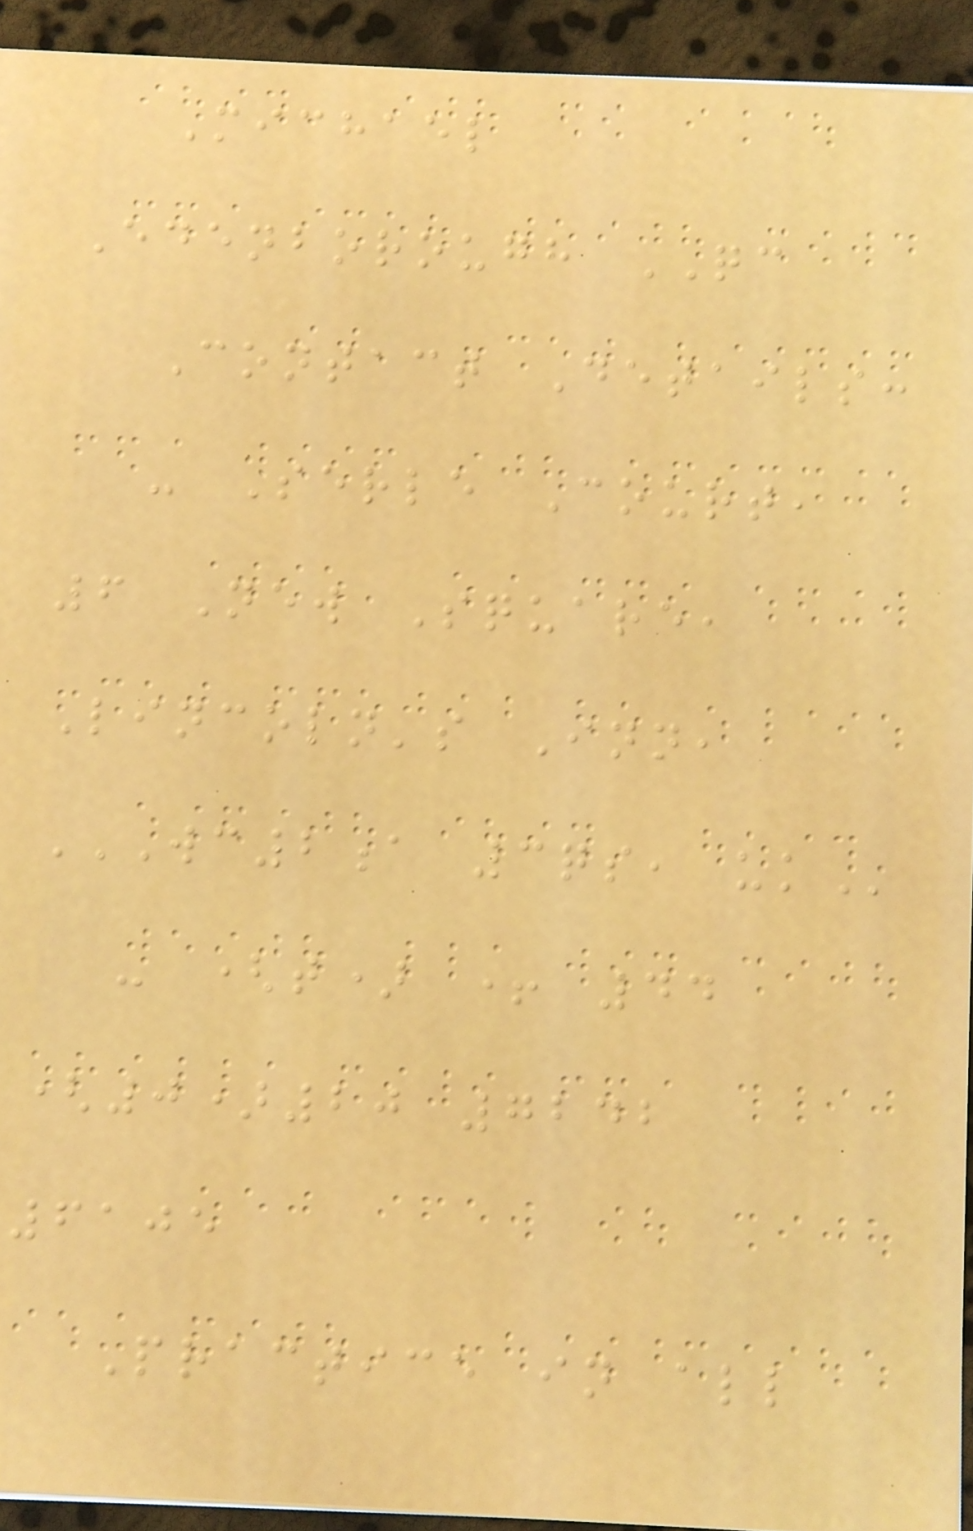Michael
Edenborough QC
Contact Details:
- Serle Court,
6 New Square,
Lincoln's Inn,
WC2A 3QS, UK
- (t) + 44
(0)20 7242
6105
Practice in all
